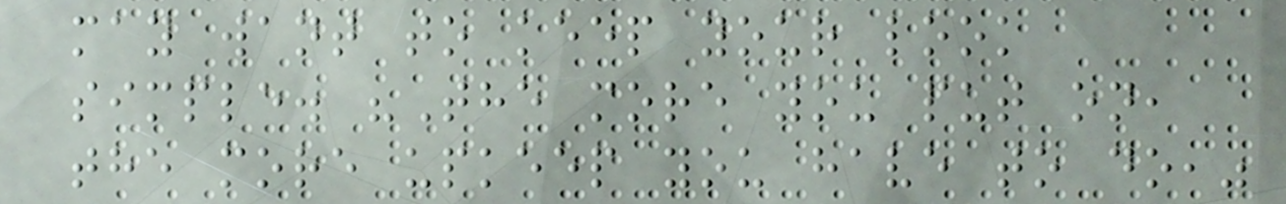may want to keep your look
simple. "The more you put on,
the more upkeep you have to do,"
